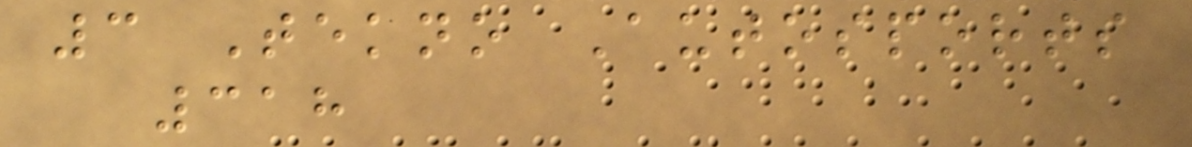3 Tekno Autosports
318
